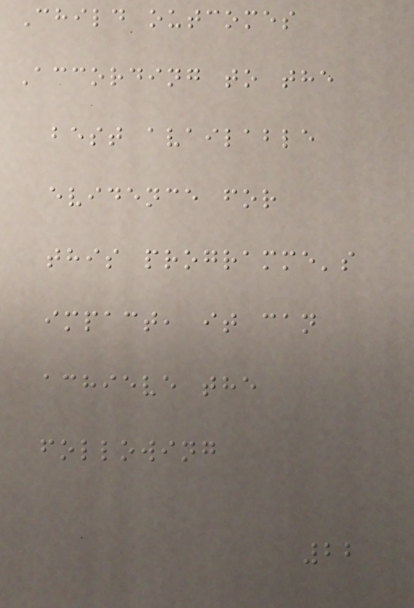Child outcomes
According to the
best available
evidence for
this programme's
impact, it can
achieve the
following
22
